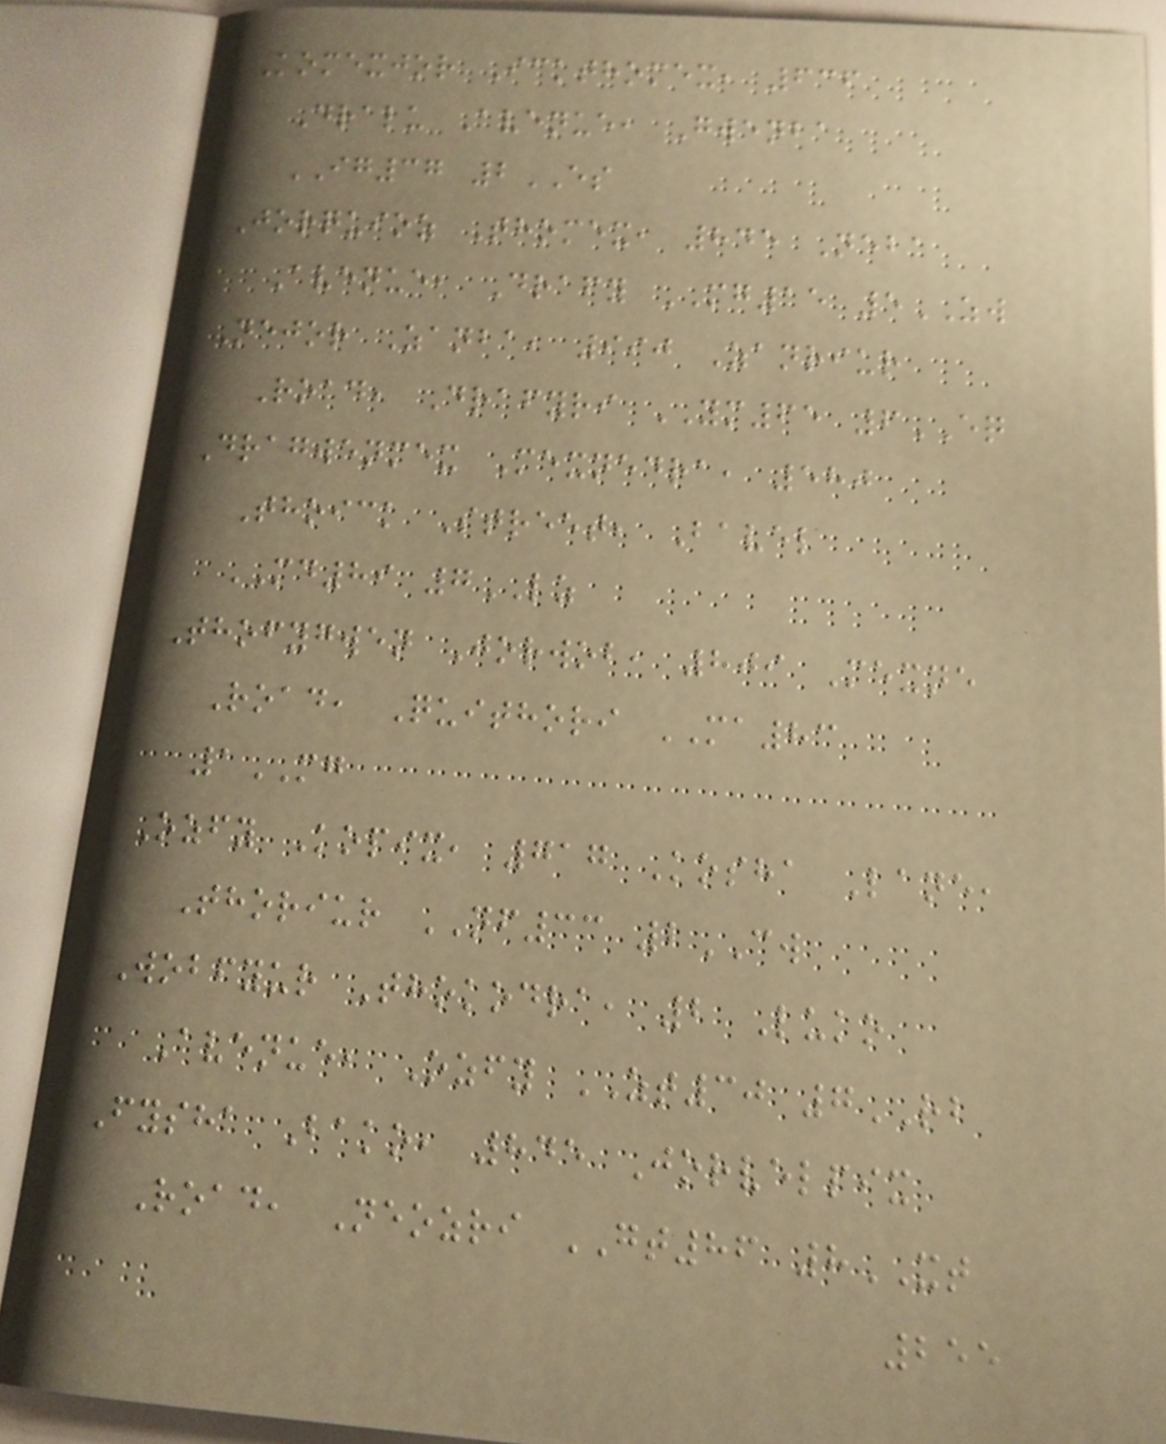Komexjor Ickthomex, 636
Dralu Avenue, Gwenba
IG37 2ES
Jorquioz Thomex, 845 Neba
Avenue, Drafy MG15 5ZW
Nejor Zanba, 990 Zanriur
Road, Drafyri YM65 6EQ
Dragwenmex Mexnedra, 580
Thoick Street, Bavel
MD89 7LZ
Thofygwen Jorwob, 809 Mexne
Road, Quithori MA83
1MG
Ozfy Kopix, 717 Kosha Lane,
Thoriur NF33 2CW
Wobfyur Thokodra, 2 Luko
Avenue, Ozfy ZT30 7RB
Fysha Bako, 845 Jorvelpix
Road, Neozri GT86 8XT
255
